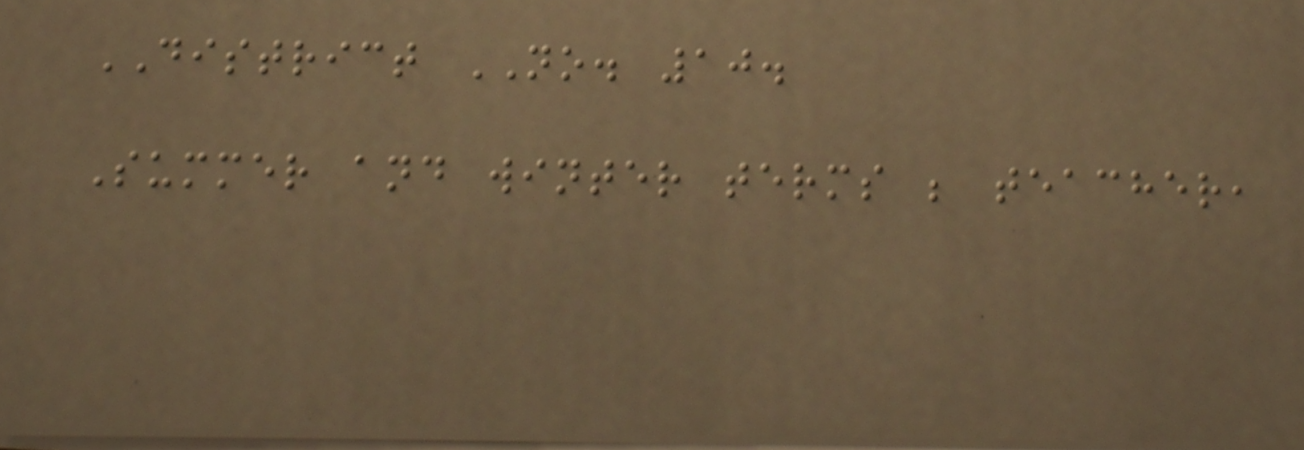DISTRICT NO. 10.
Summer and winter terms ; teacher,
